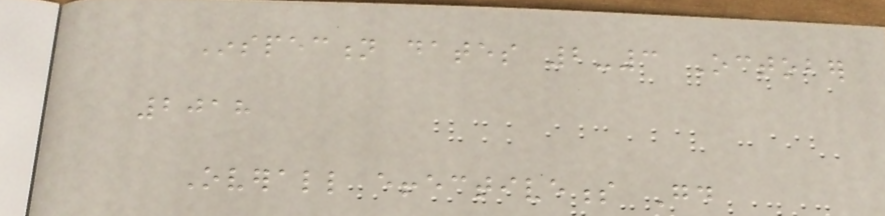Inspection dates 2-3 October
2018
Overall effectiveness Good
